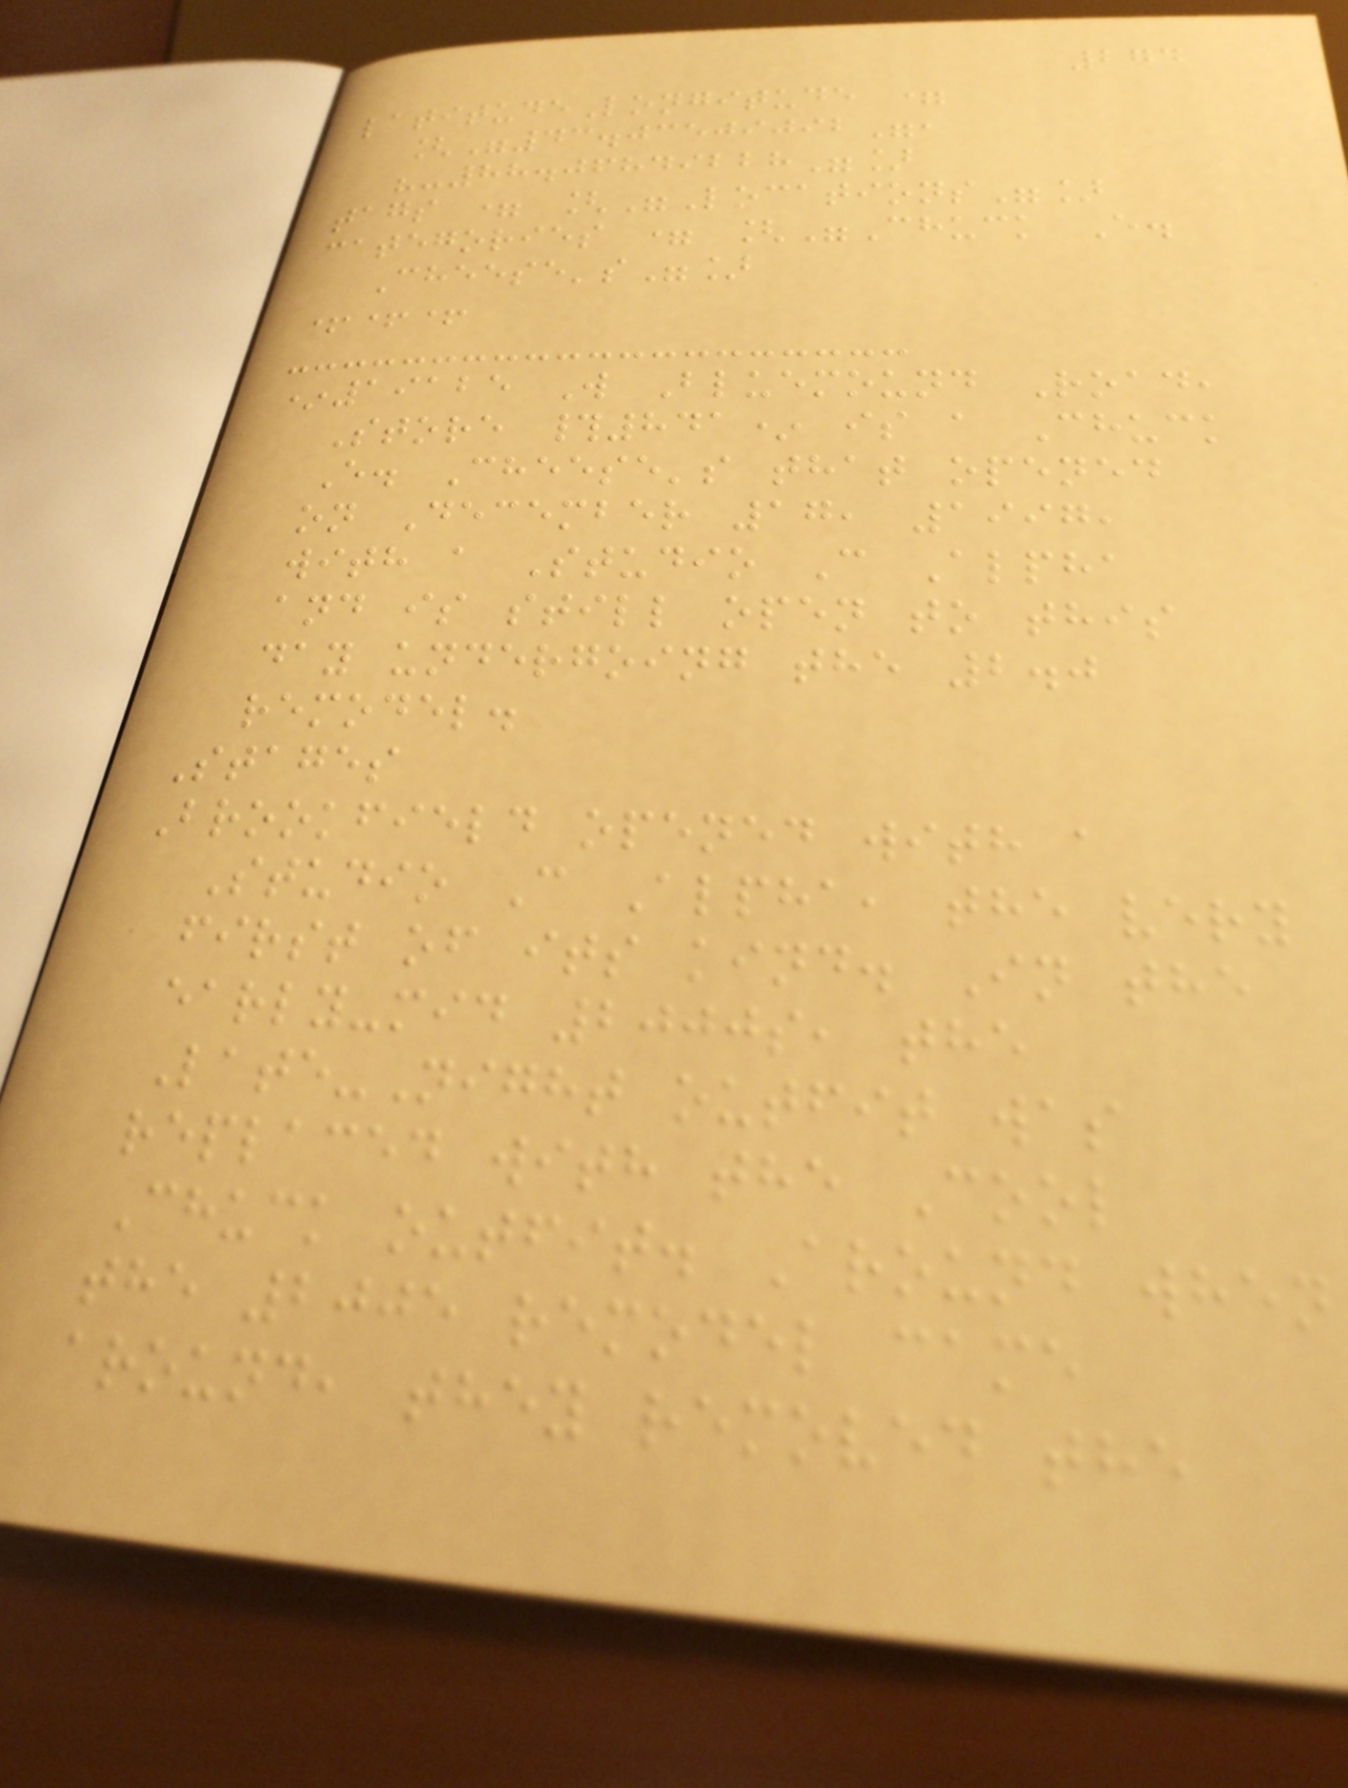274
latitudeLongitude =
["43.03509092",
"-88.06849228"]
tags = ["Locations"]
categories = ["Chuck E.
Cheese's"]
+++
*19125 W Bluemound Road,
Store #841* is a Chuck
E. Cheese's that opened
on December 17, 1997,
with a Studio C Alpha
and is still open to this
day undergoing the 2.0
remodel.
Stages
Brookfield opened with a
Studio C Alpha, the very
first of its kind. In the
early-mid 2000s, the
Late-Night outfit was
replaced with the Cool
Chuck outfit. Around when
the 2005 remodel came
around, they removed the
